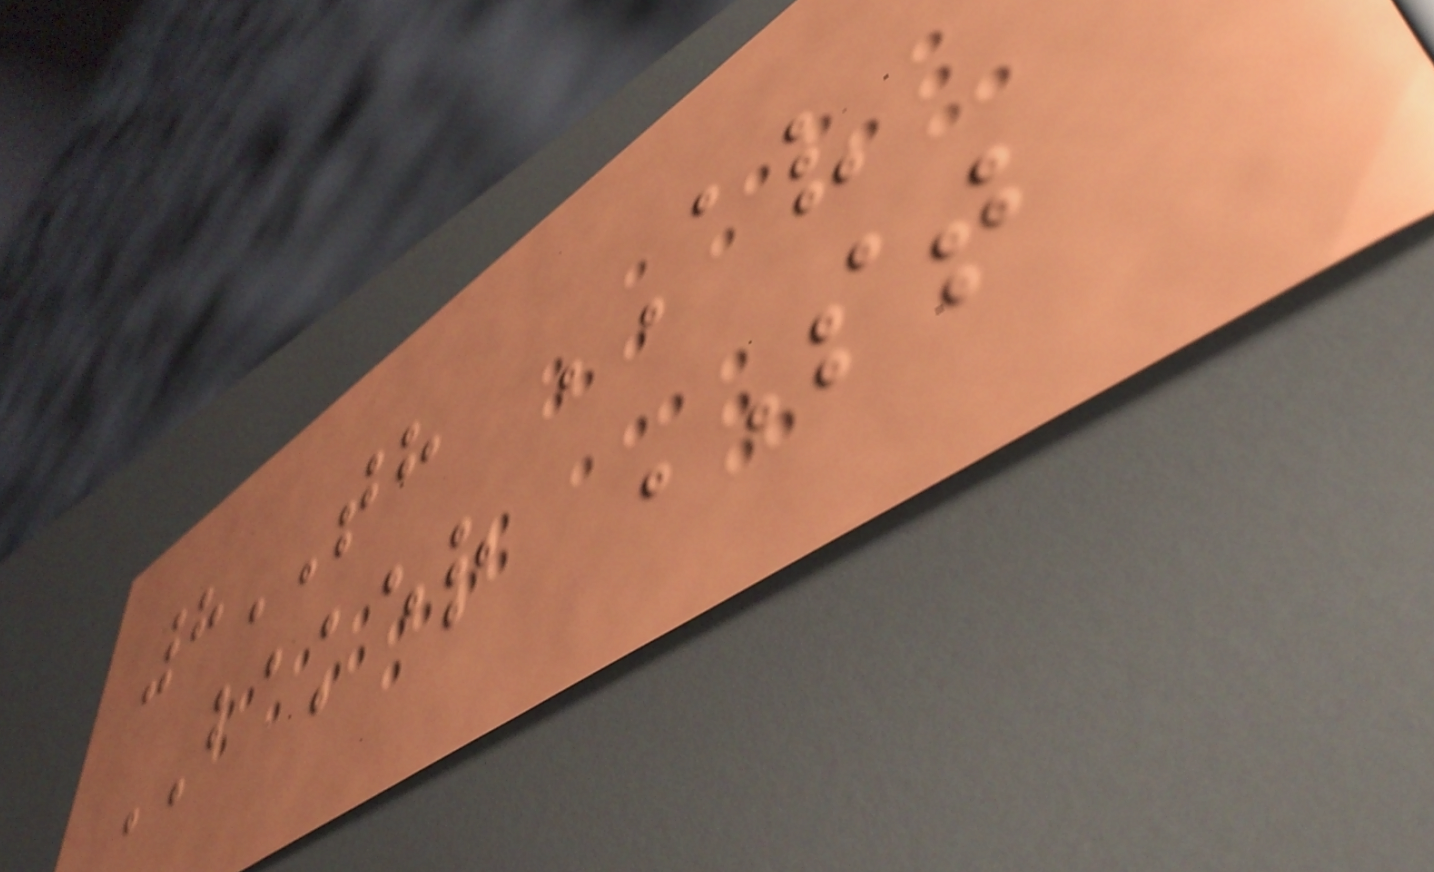8TH AV
BAKER ST
